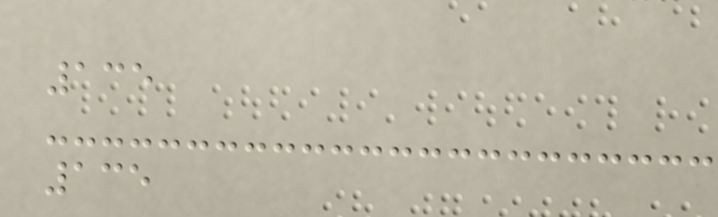135
135
